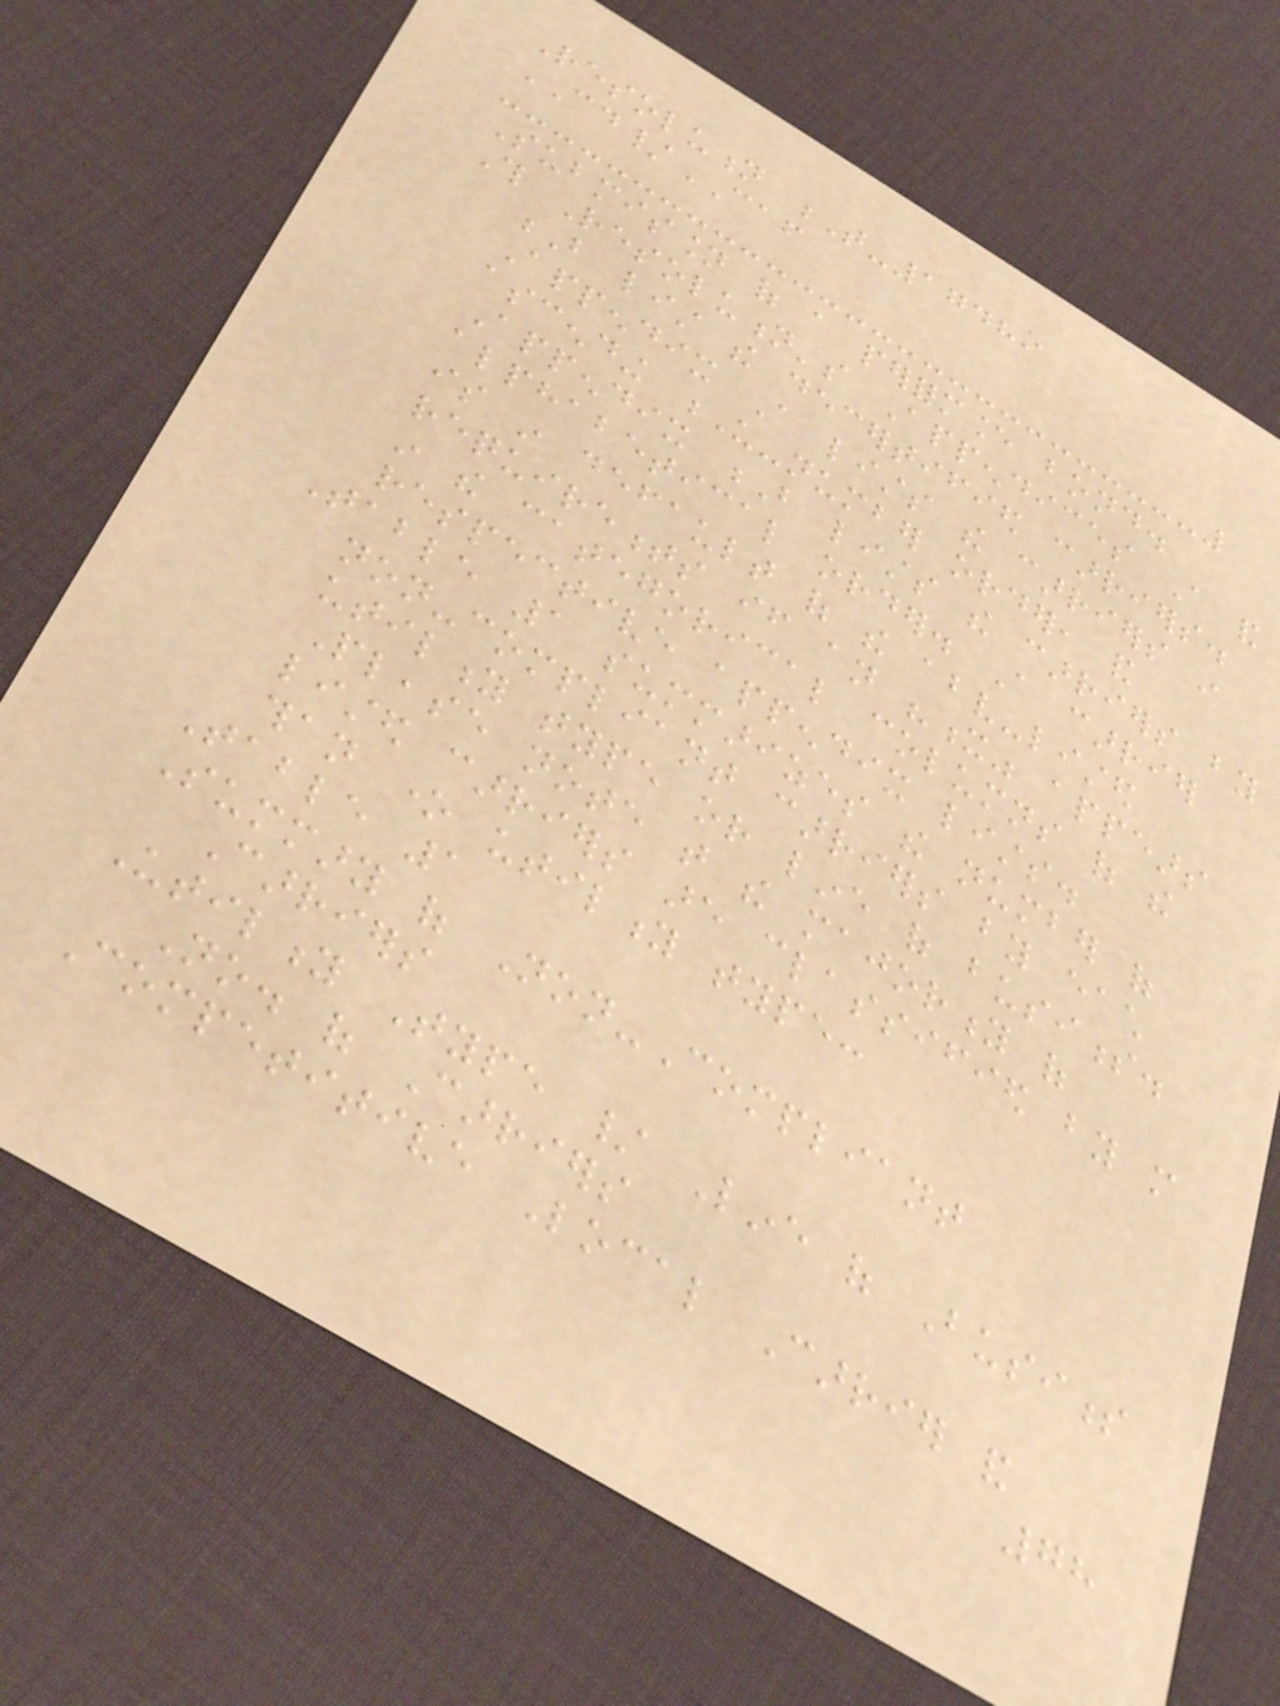Resolution T-17489
CD/CAF
Submission of a performance bond.
This Resolution's Appendices A and
B list the decertified carriers.
Appendix A lists the carriers in
ascending U-number order, and
Appendix B lists the carriers by
alphabetical order. A carrier
is in default of the above-listed
requirements if an "x" appears
in the categorical columns of the
respective appendix lists.
Table 1 summarizes the number of
non-compliant carriers by each
utility type or line of business.
Please note that the majority of
listed carriers are classified by more
than one utility type:
Table 1
Summary of Non-Compliant
Carriers
Utility Type / Line of Business
No. of Carriers
Competitive Local Carrier and
78
